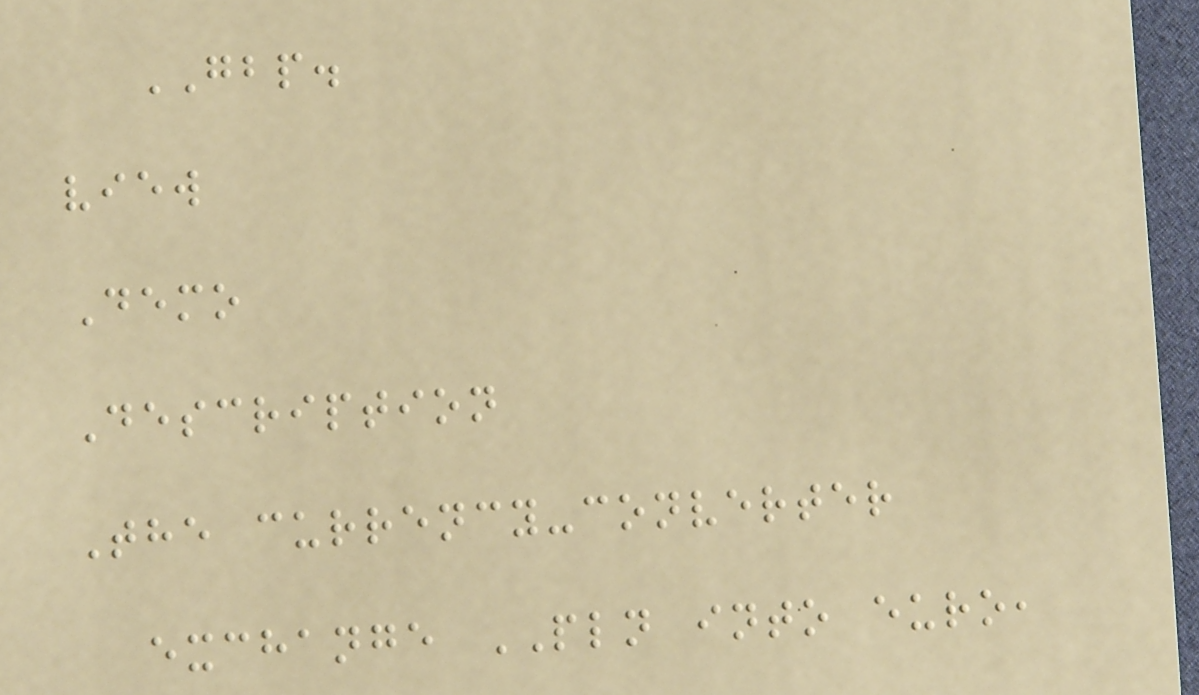GBP.
view
Demo
Description
The currency-converter
exchange PLN into euro,
